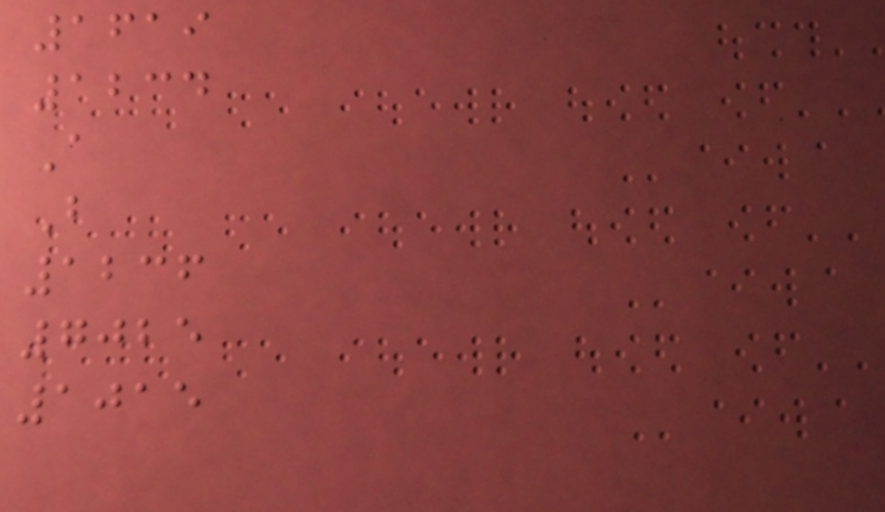1619
1234
A
B
1236
7025
1015
